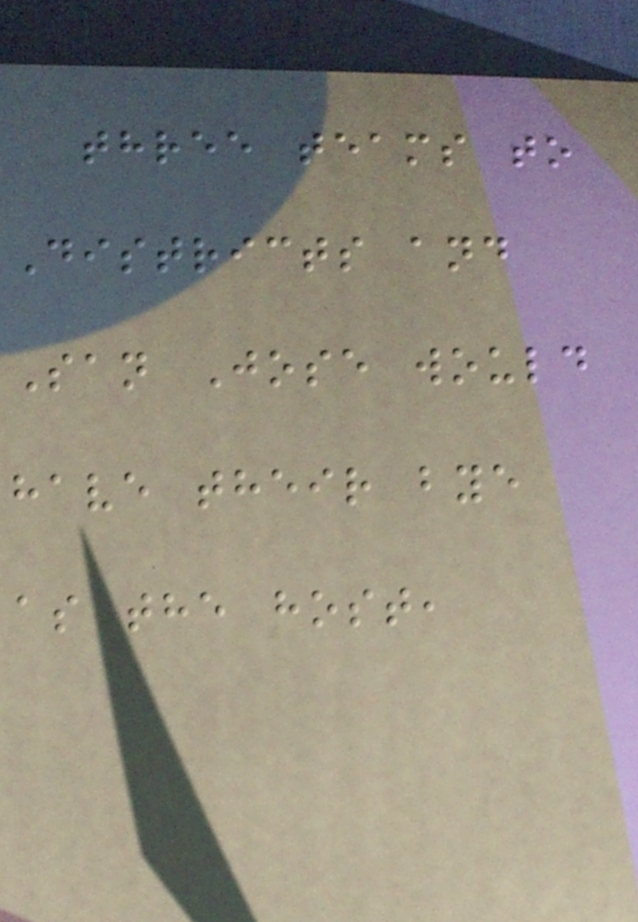three teams to
Districts and
San Jose would
have their bye
as the host,
